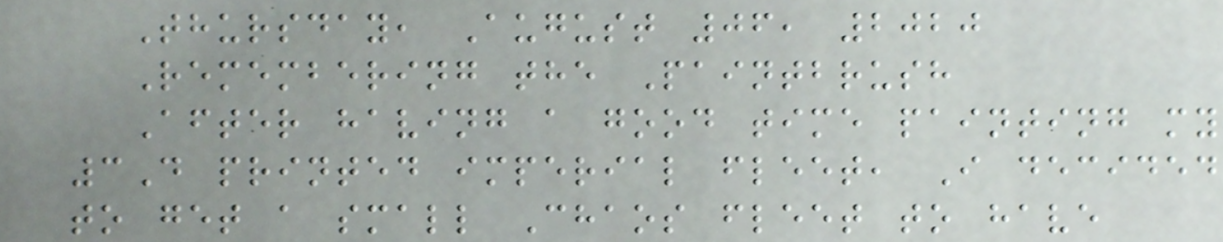Thursday, August 06, 2020
Remembering the Paintbrush
After having a good time painting my
3D printed imperial fleet, I decided
to get a small Chaos fleet to have
